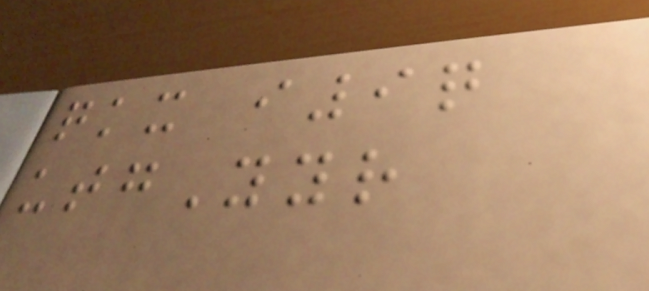qkx i9q
utgYyr
